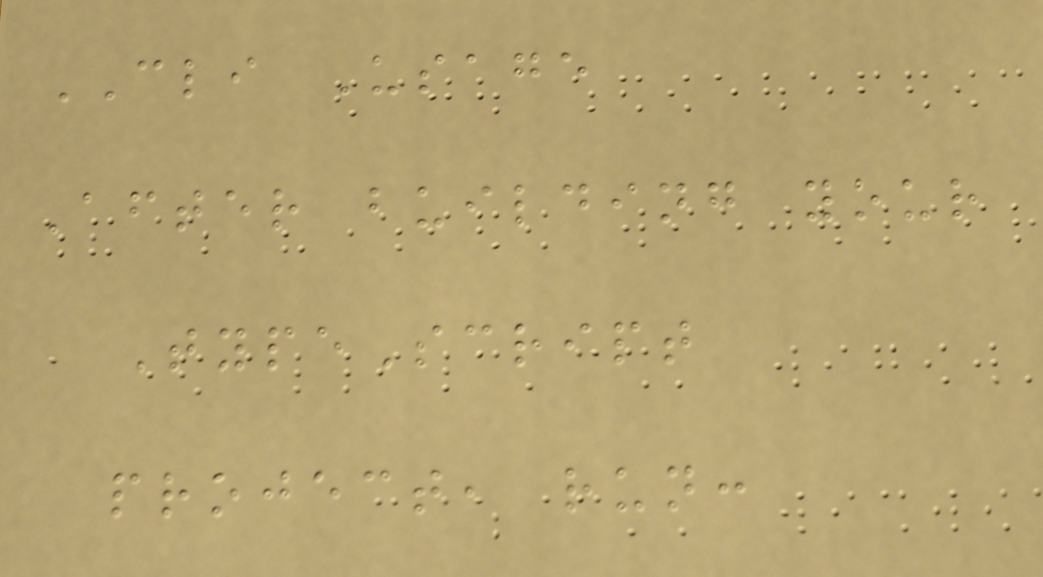CLI Usage
After building your
TypeScript
project, run:
